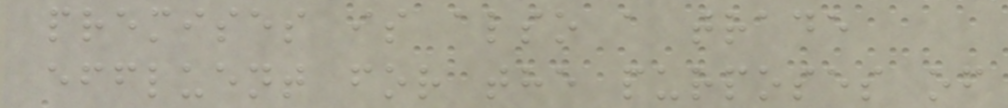premises is also a trade
effluent for the purposes of
